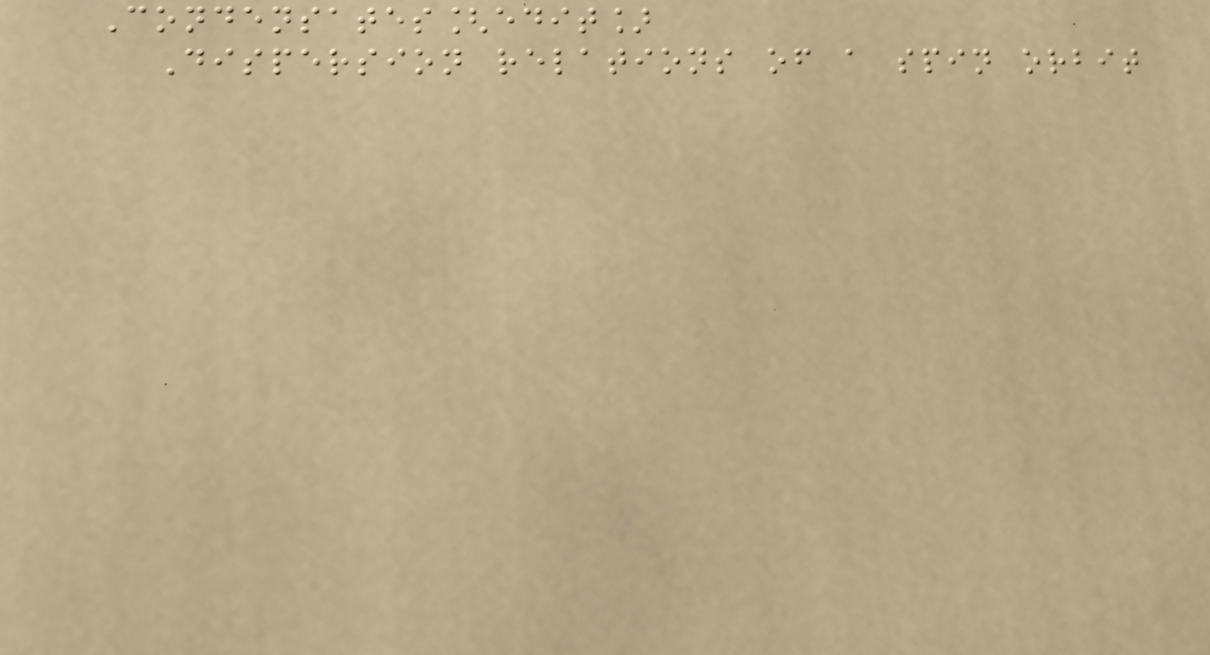Condensates[edit]
Dispersion relations of a spin orbit
